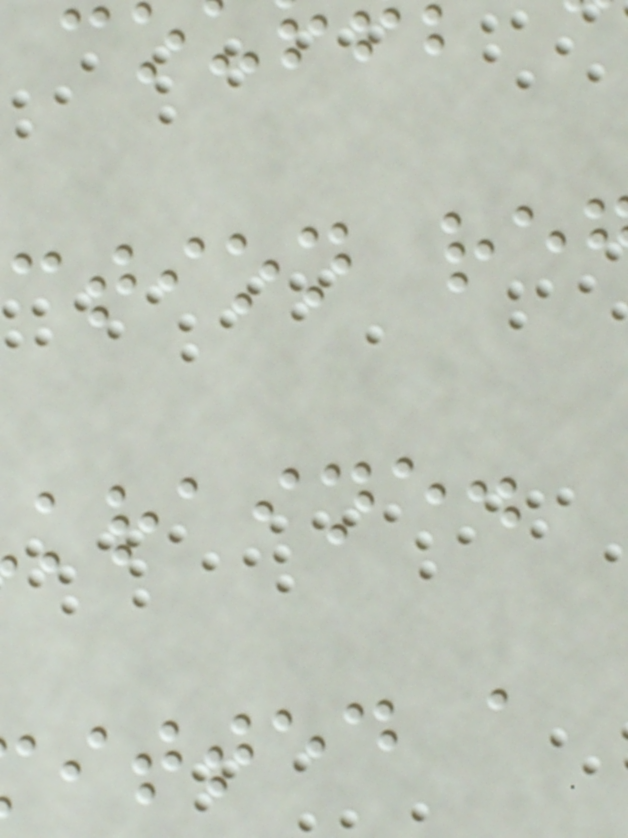ction re
itted a
